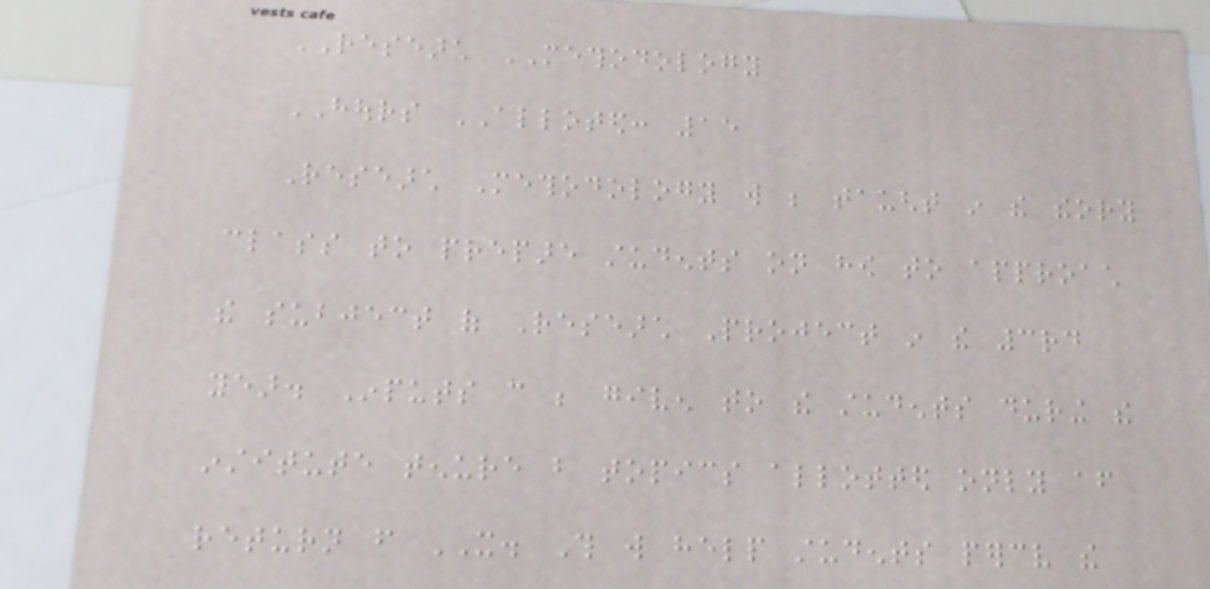RESEARCH METHODOLOGY
HOURS ALLOTED: 15
Research Methodology will be taught in the theory
class to prepare students on how to approach
the subject of Research Project in the 3rd
year. Inputs can be given to the students during the
institute tenure but topics allotted only after
return from IT. This will help students perceive the
